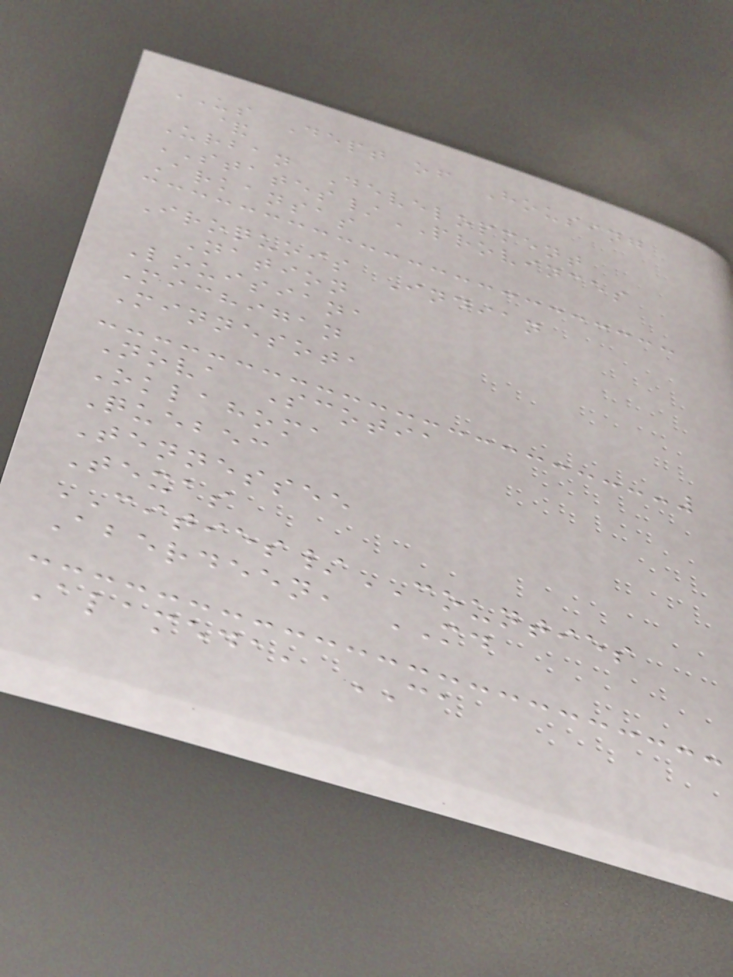US Dept of Housing
&
Urban Development
STATES/PROVINCES
Arkansas
Iroquois Indian
Nation
Louisiana
Michigan
Minnesota
Nova Scotia
Oklahoma
Quebec
Tennessee
Texas
CITIES/COUNTIES
Aberdeen, MD
Alameda, CA
